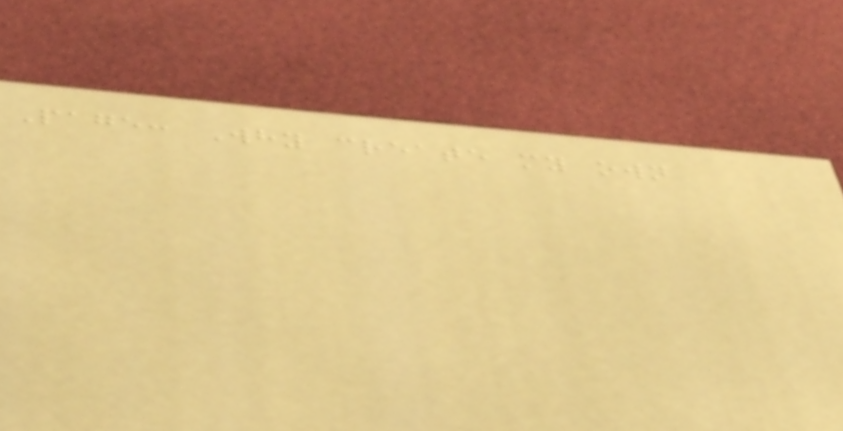Page: Why create my own
